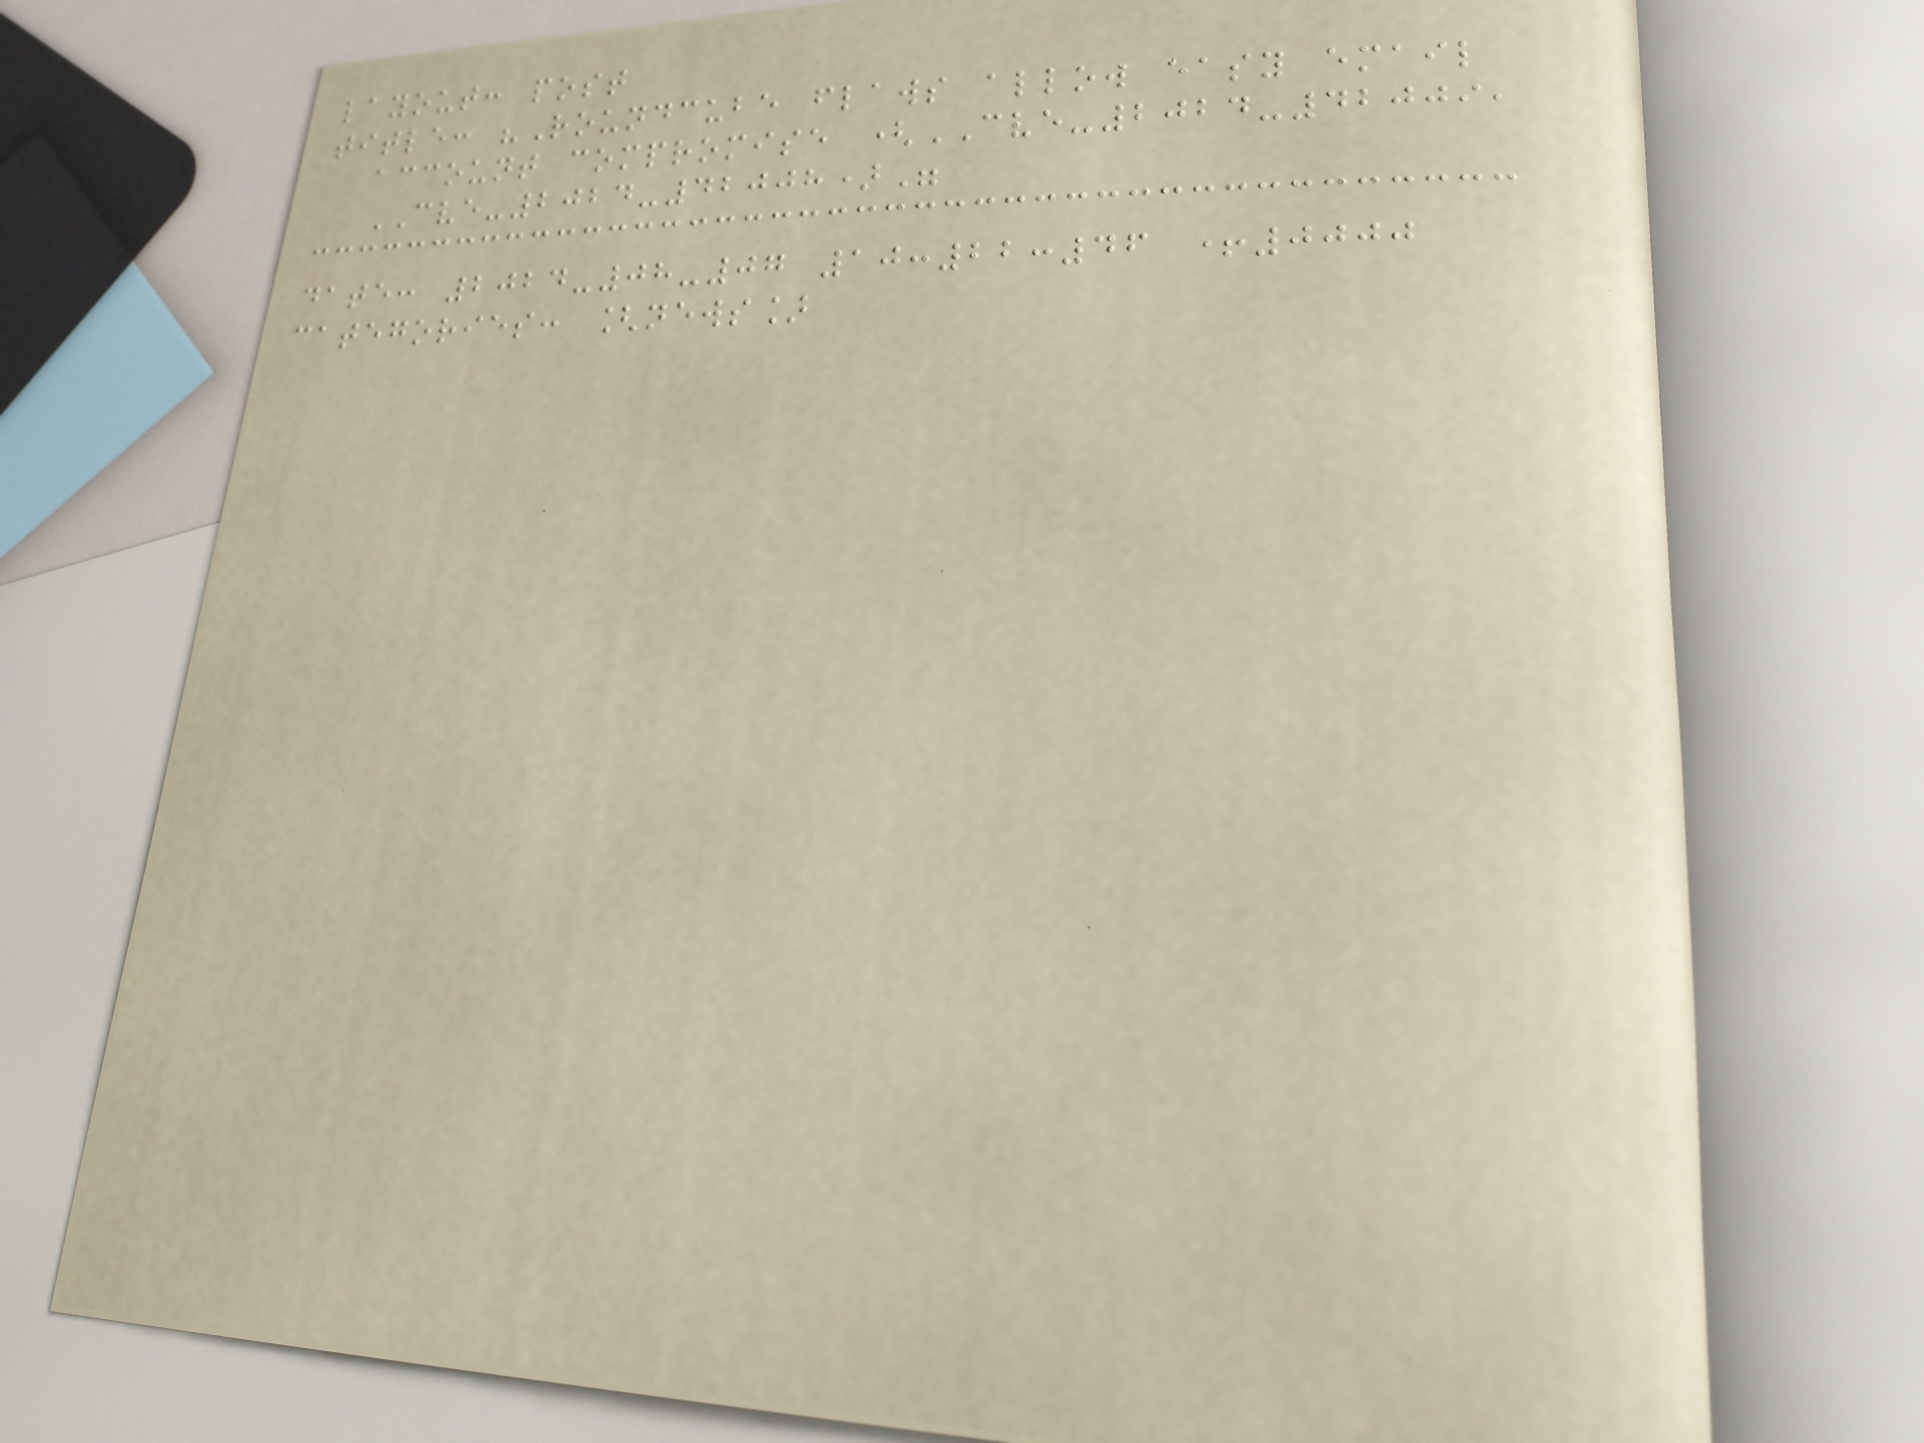layout: post
title: "Roundcube flaws allow easy email
account compromise (CVE-2024-42009,
CVE-2024-42008)"
date: 2024-08-07 10:22:46 +0000
categories: [news]
